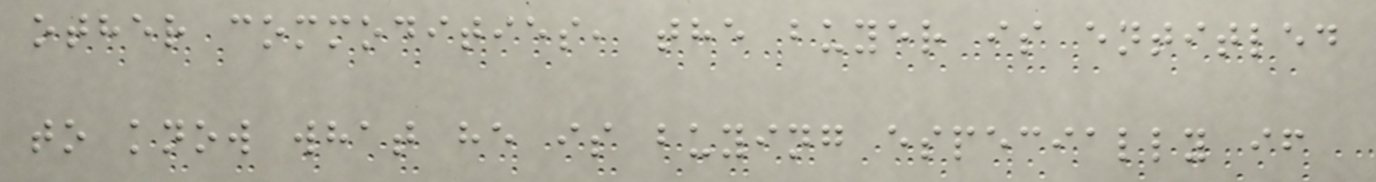other commodities, the buyer is entitled
to know what he is buying especially if
